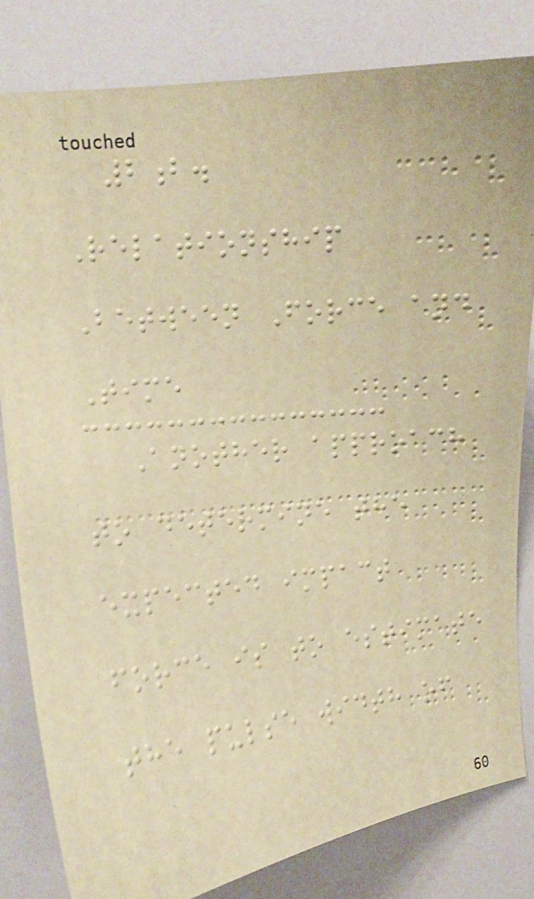2b.
Relationship
Between Force and
Time
Another approach
to determine the
expected impact
force is to estimate
the pulse width of
